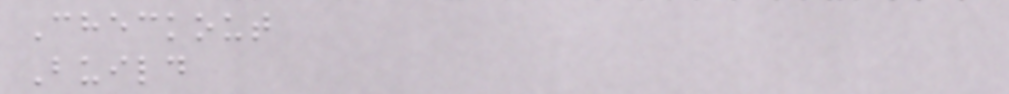Checkout
Build
